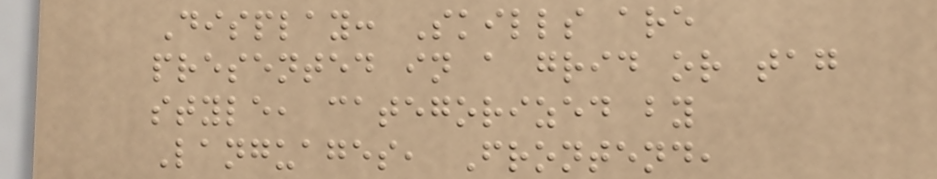Display: Skills are
presented in a grid or tag
style, categorized by
Languages, Frontend,
